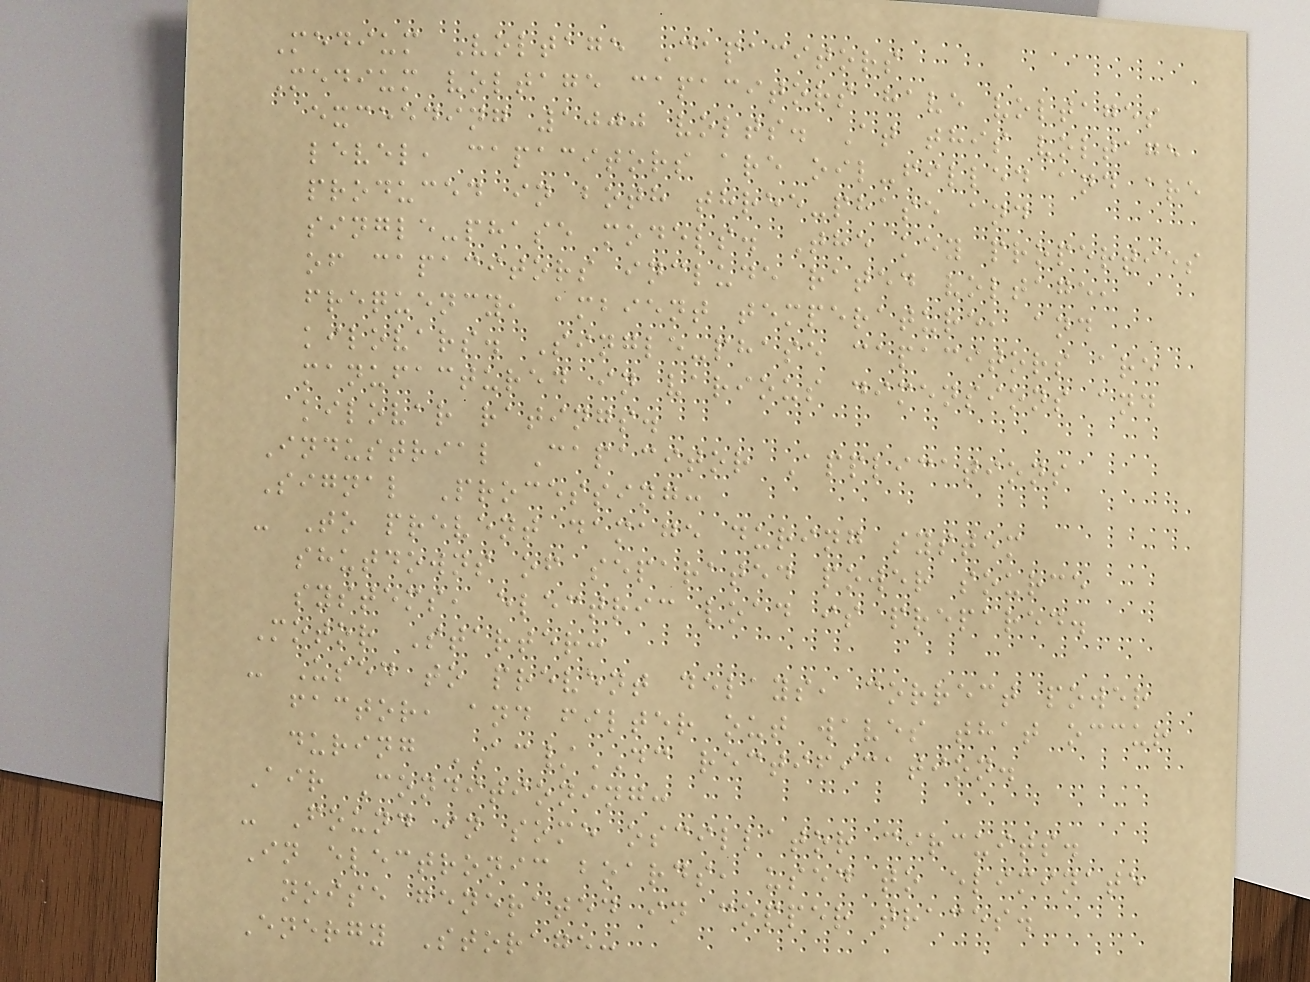Medium Voltage Capacitors
Medium voltage capacitors have voltages
exceeding 1000 volts. At this voltage
level, capacitors are oil-filled and are
produced in both three-phase and
single-phase models. The key properties
of capacitors include rated voltage,
frequency, ambient temperature, and
kilovars. Single-phase capacitors are
manufactured in various dimensions and
kilovar ratings.
Industrial Capacitor Applications
Signal Processing:
- To prevent damage during system
shutdowns of separated power source
systems, electric load is prepared.
Motor Starter:
- Used to prevent delays, correct power
factor, and filter out waves that occur
during AC/DC rectification.
Air Conditioning:
- Found in some oscillator circuits.
In electronic boards, used to eliminate
noise generated in copper traces.
Energy Storage:
